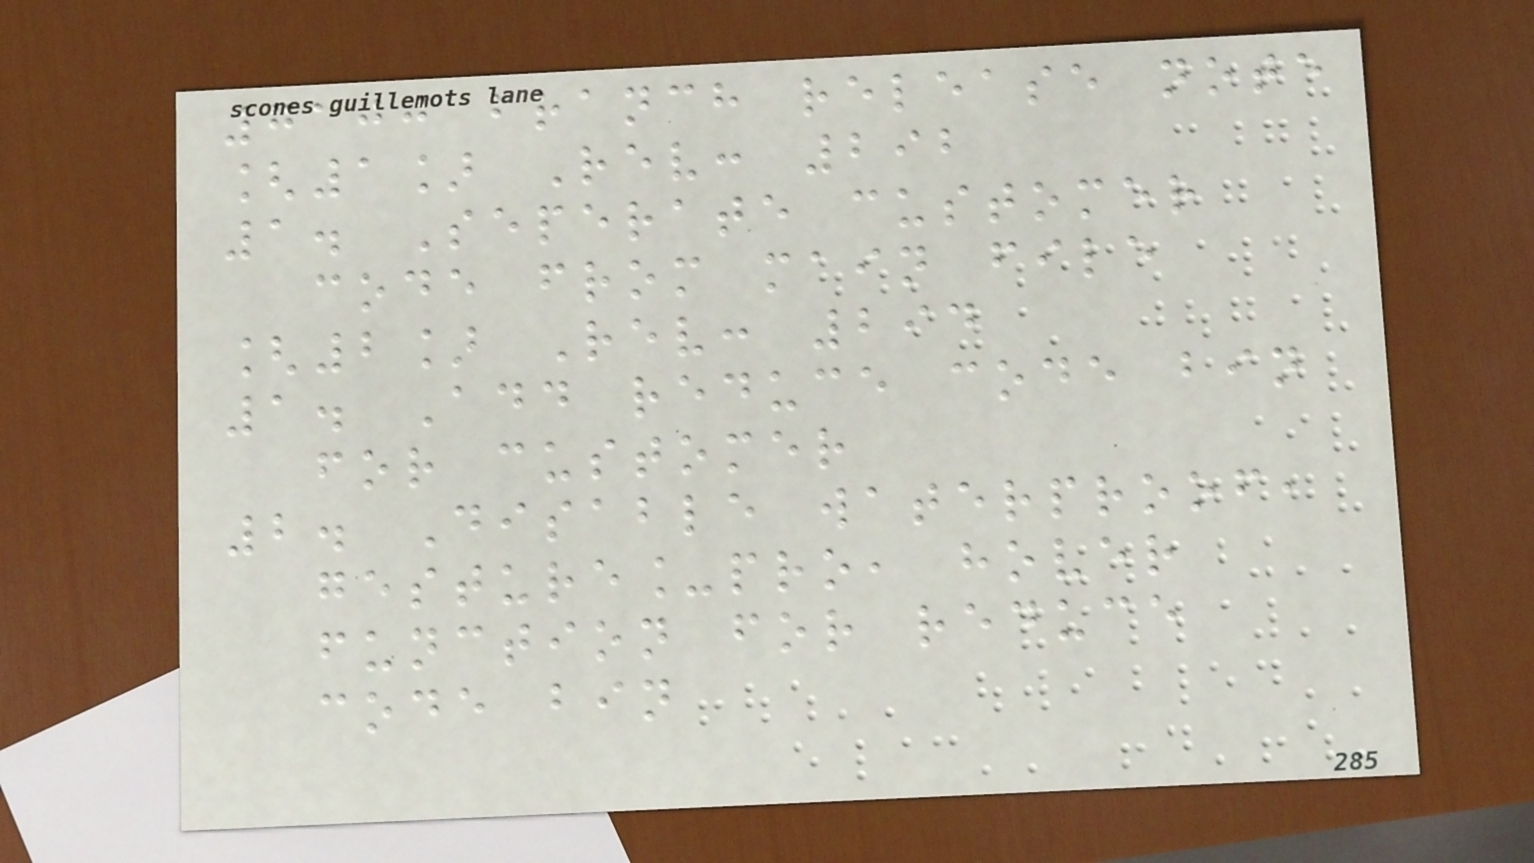7100 branch release note
[1] Rev: 292
1. Seperate customer
code from main file
[2] Rev: 294
1. Add reduce code bin
for customer
2. Disable waterproof,
gesture_pro, hover
function for reduce
code bin
